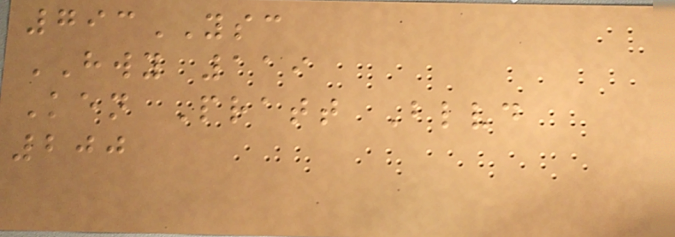793YSC
HWY 119
Ken Pratt Blvd
200
